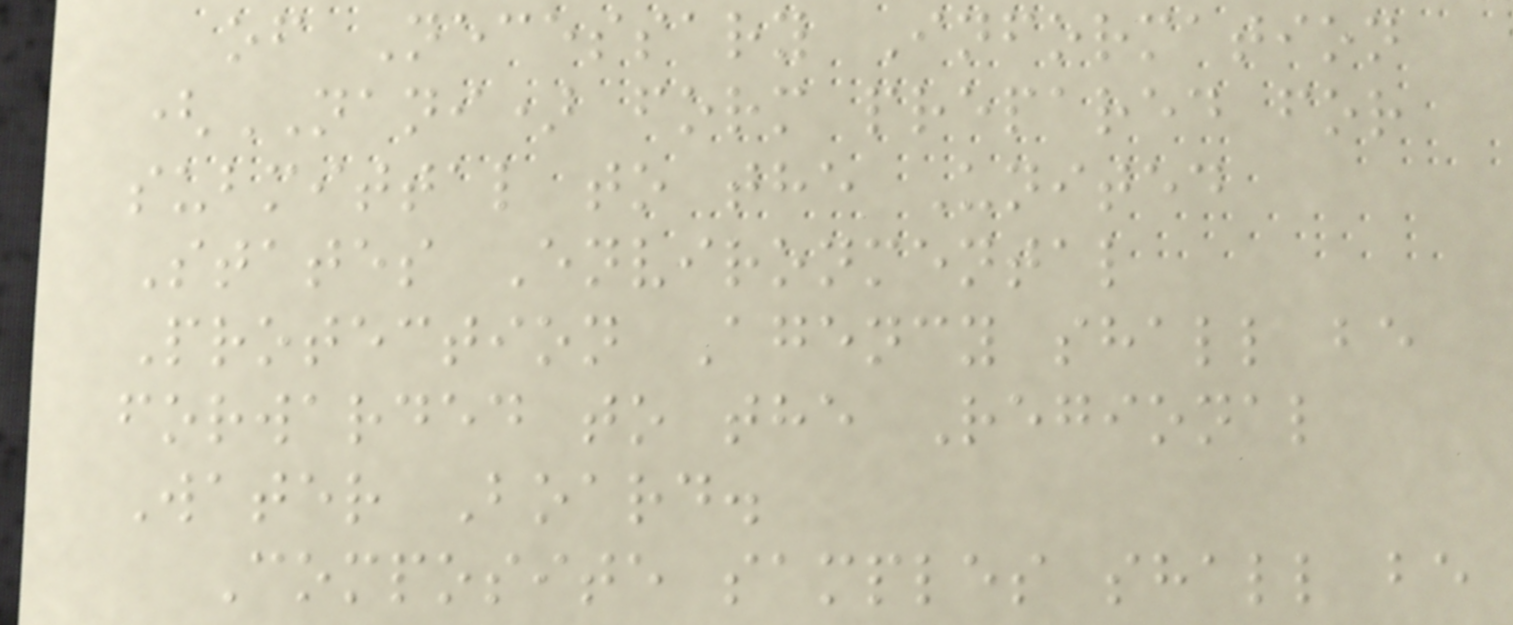of Necessary Information
(NANI) form prepared for
submittal to the United
States Environmental
Protection Agency shall be
forwarded to the Regional
Water Board.
Composite samples shall be
